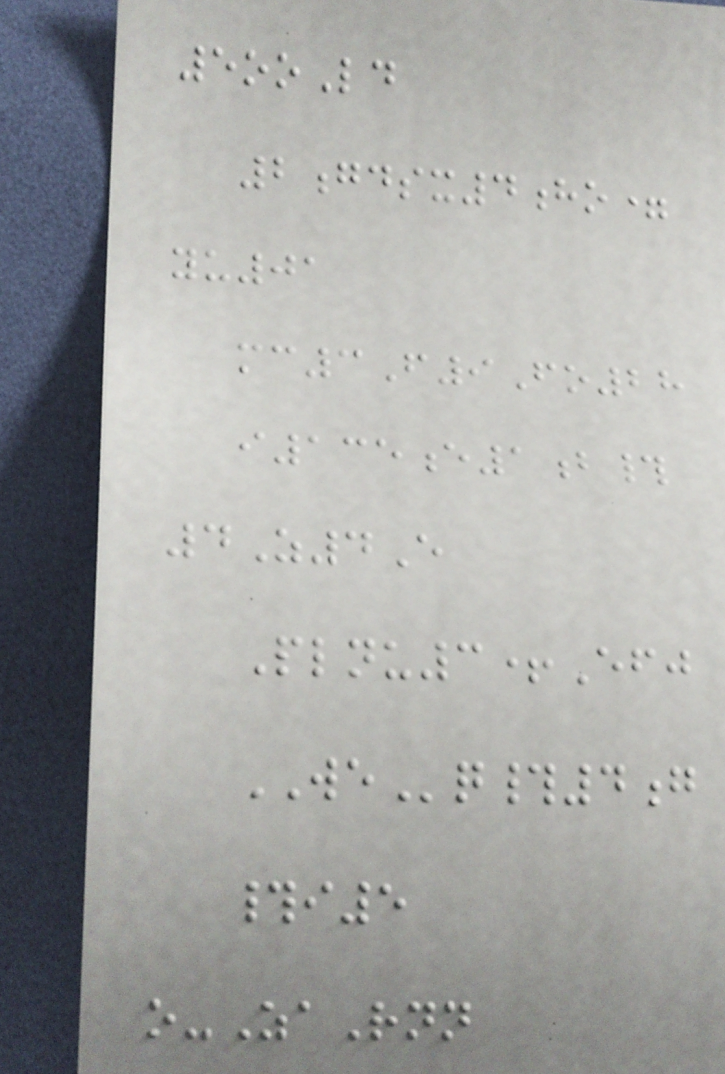5ooLd
2gdsx4ho=
yu01
mc3F9Fo28
i135e1b#
4Z4E
Plnu3+Efj
WEq#4g
#i5
o-ZaRnn
